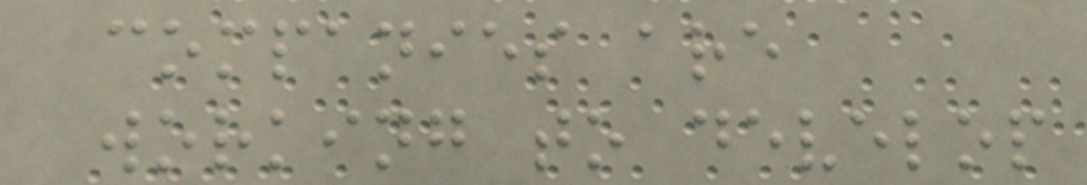companies are
working to develop
